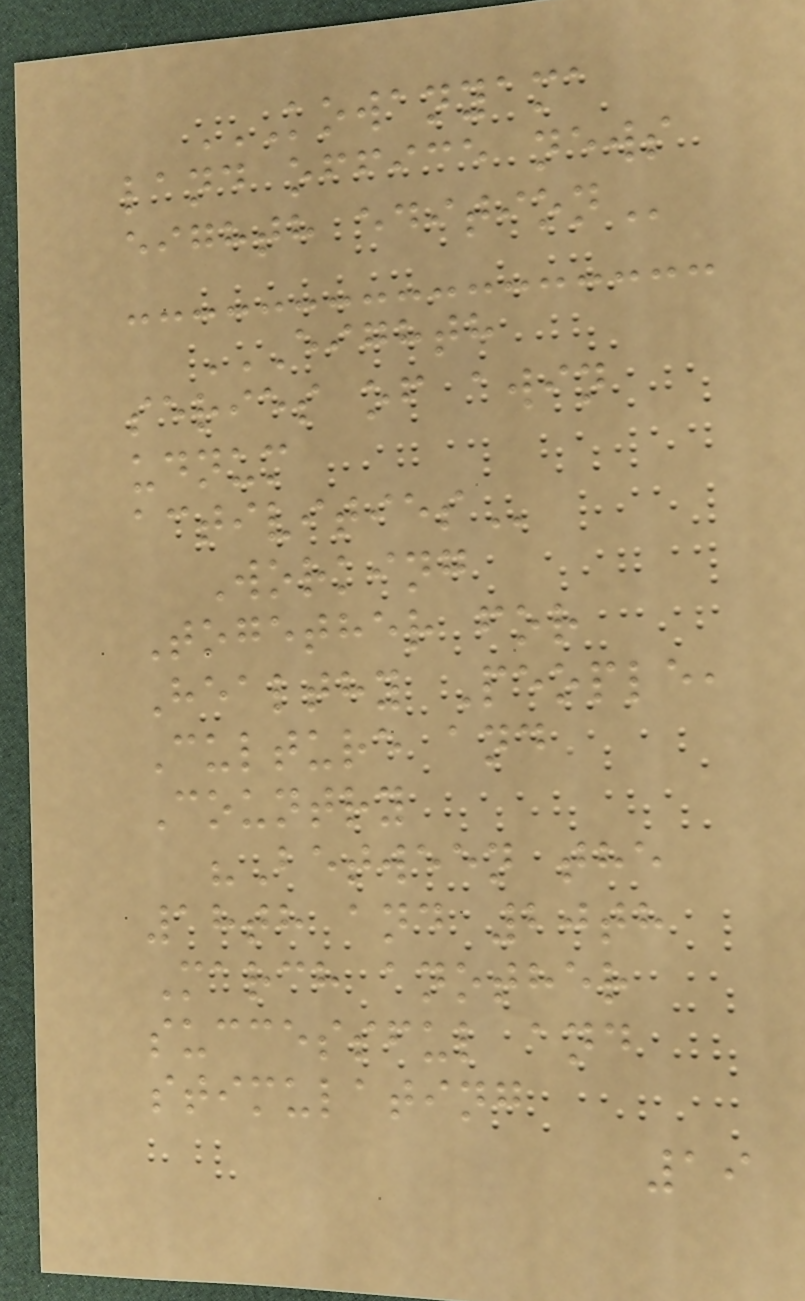KOWANYAMA
LAND OFFICE NEWS
EIGHTH EDITION
EIGHTH
SERIES OF AWIN
UDNUM
ACTIVITIES
Working
Together for
Healthy People,
Culture and
Country
"Between the
18th and 20th
March another
successful and
stimulating
19
